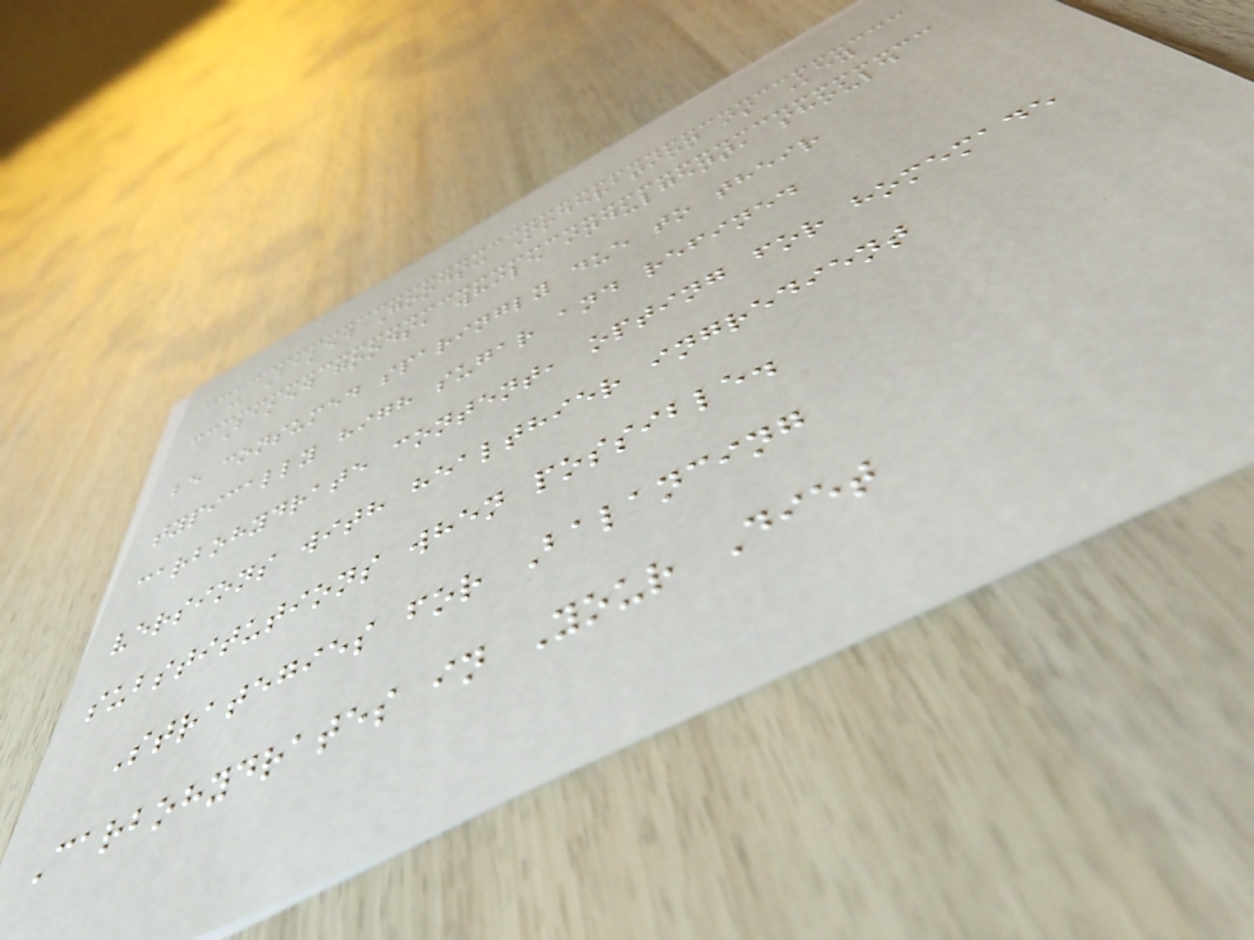- Baked Goods: Moderation is Key
Baked goods, while indulgent, should
be consumed sparingly due to their
typically high sugar and refined
carbohydrate content, opting for homemade
versions with healthier ingredient
substitutions when possible.
Strategies for Balancing
Carbohydrates in Your Diet
